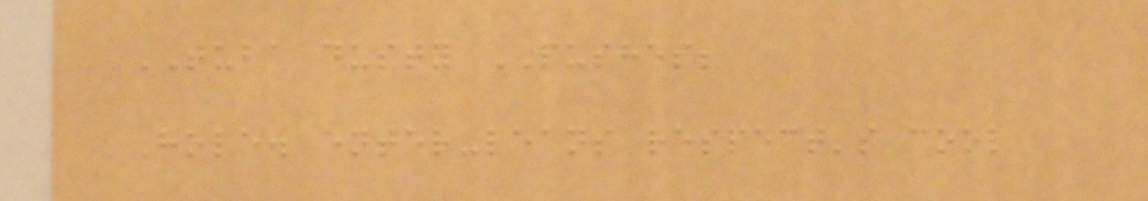TUBA dusty PUSHES;
Hole. enter-leans respect's cool
